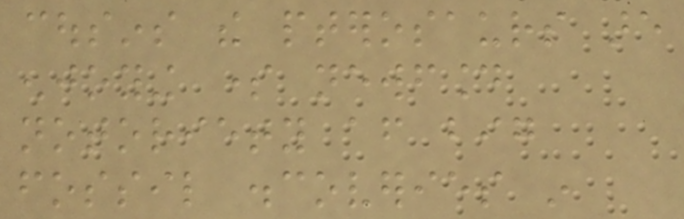cousins the pterosaurs are
enjoying some newfound
notoriety after big
fossil discoveries in
